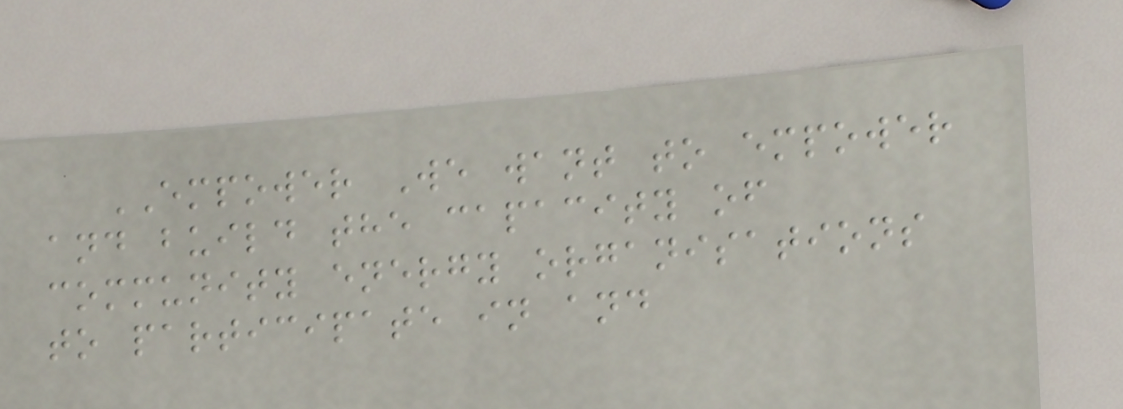EMPOWER We want to empower
and build the capacity of
community energy organisations
to participate in and
